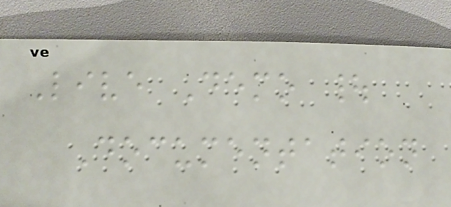Live Demo |
Documentation
